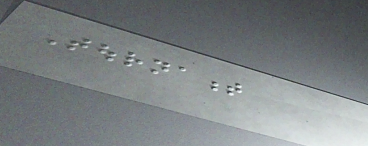Tournament
